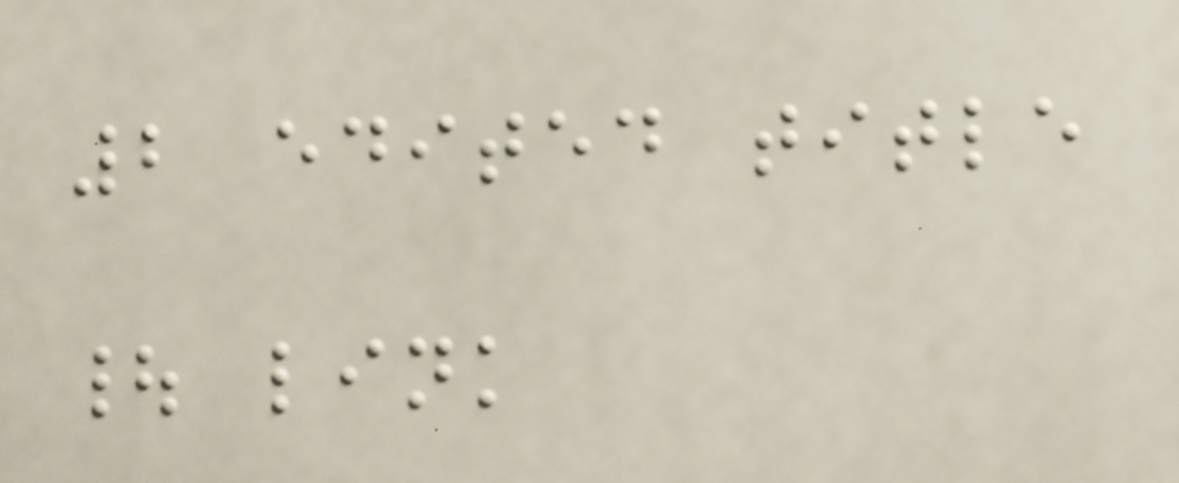2 edited title
| link
